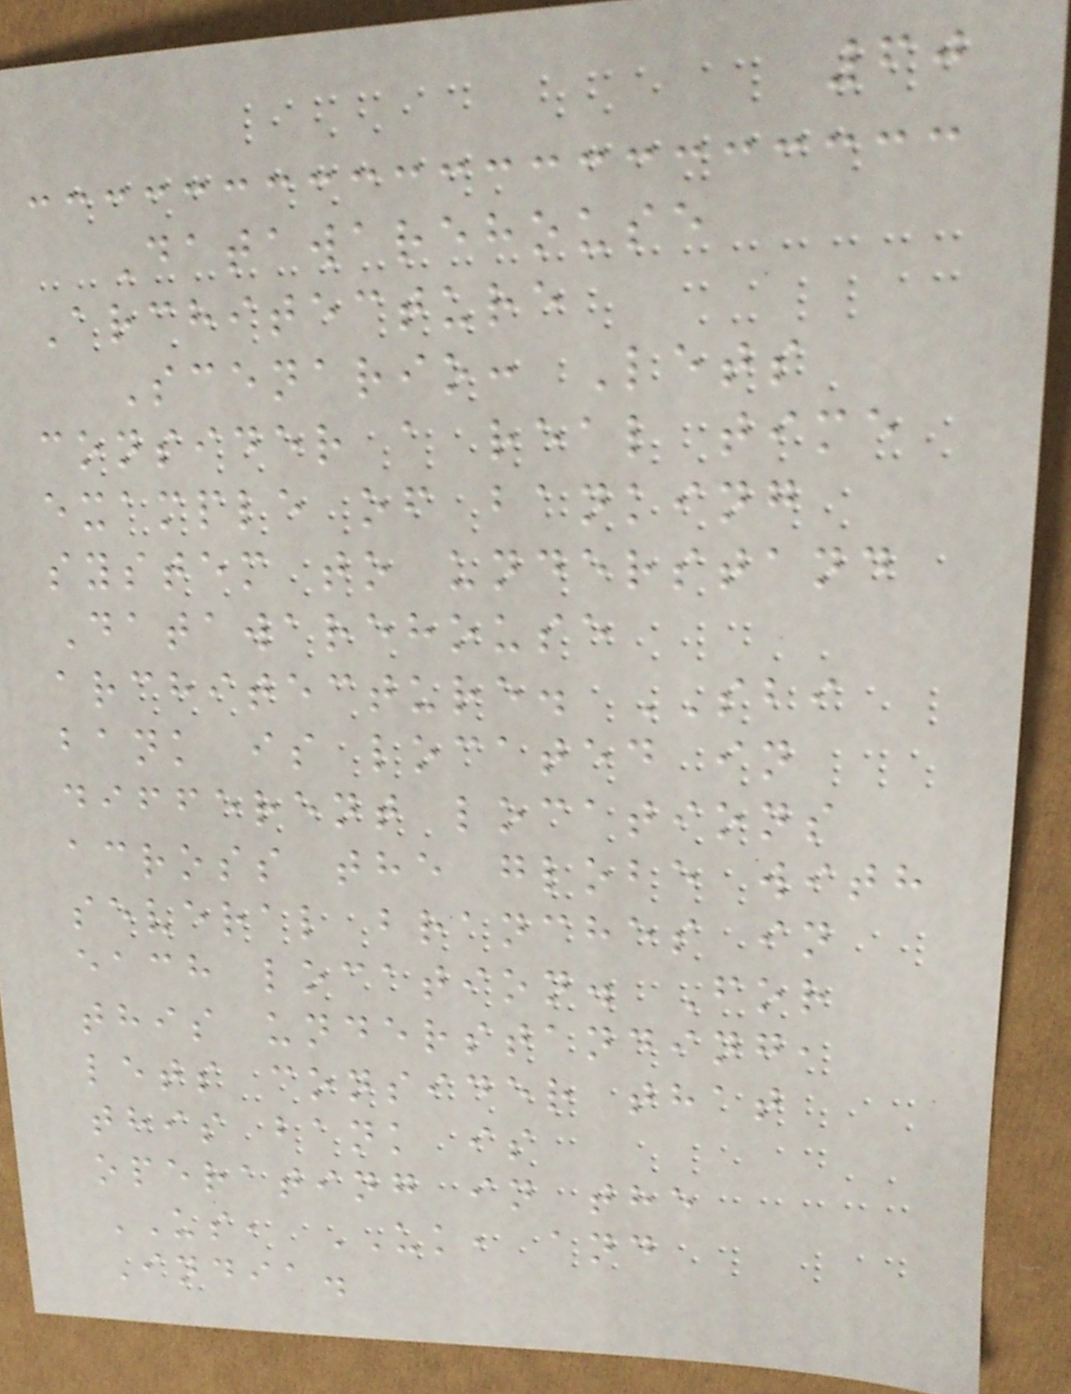60
Datawarehouse
Architecture
Scenario: Lets
consider a real time
example of banking
system to understand
Datawarehouse
architecture. SBI
bank is located in
different locations
across the globe with
several branches in
each location. For
this understanding,
lets consider that
this bank is
operating in the
US, UK, and
India.
